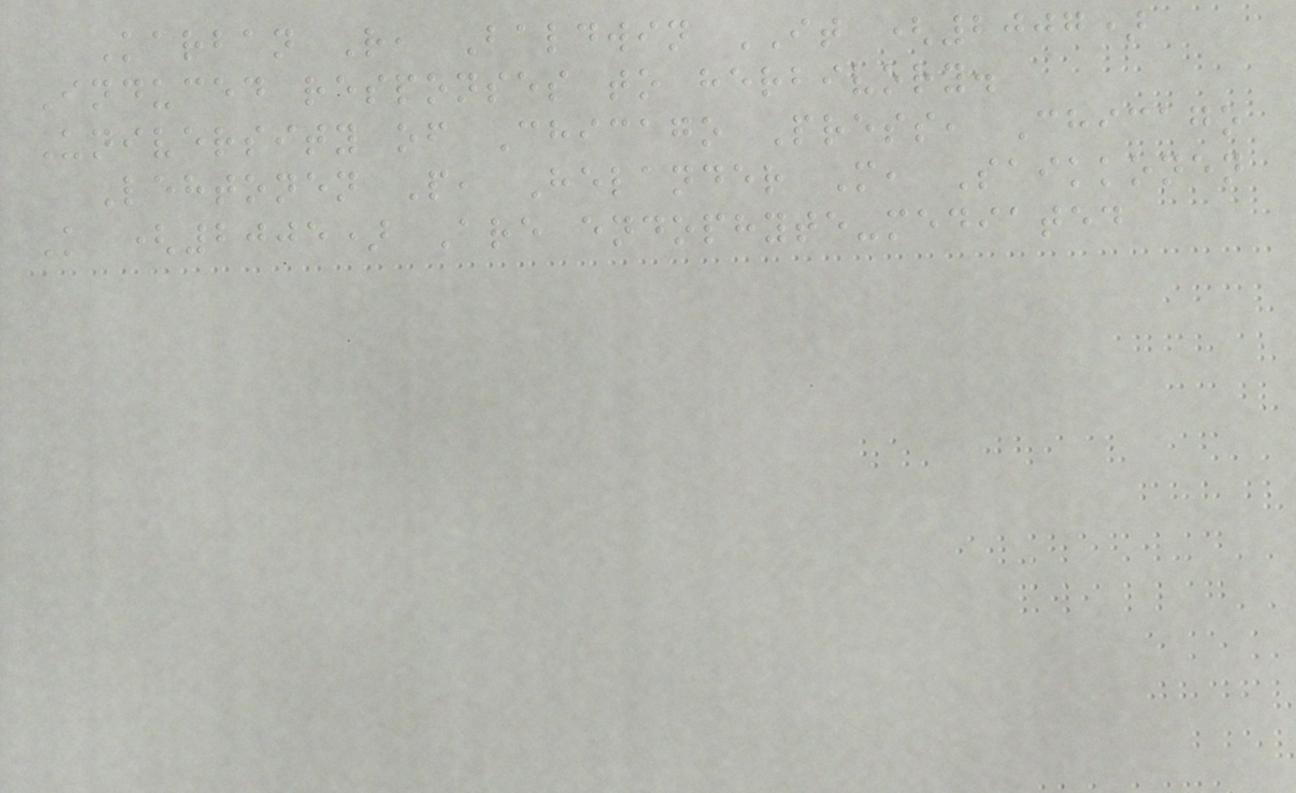Karban R, Baldwin IT (2007)
Induced responses to herbivory.
University of Chicago Press, Chicago
Lehtonen P, Helander M, Saikkonen
K (2005) Are endophyte-mediated
